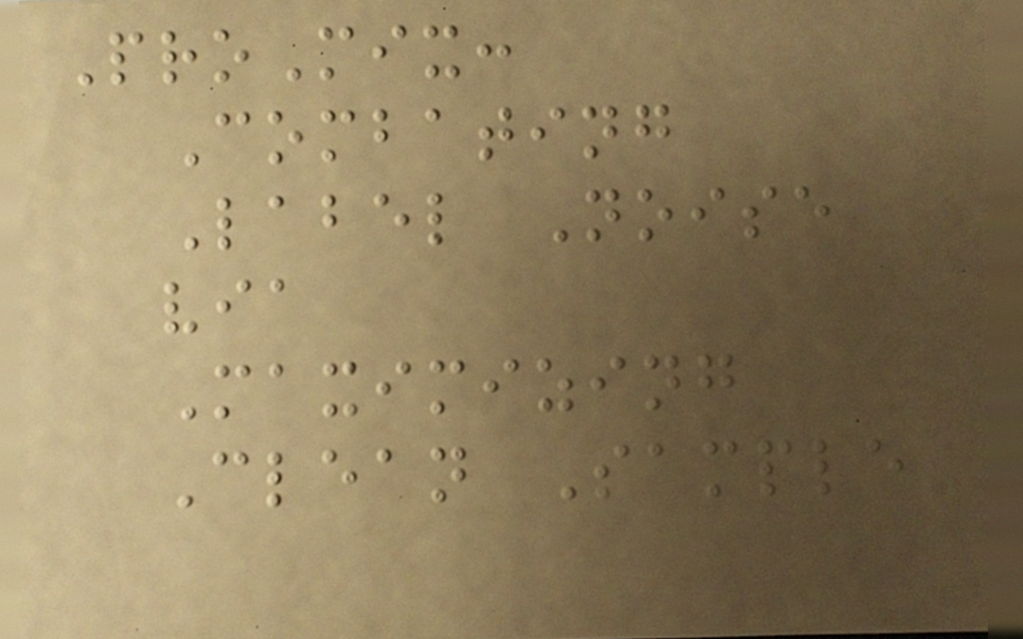ProMix:
Combating
Label Noise
via
Maximizing
Clean Sample
